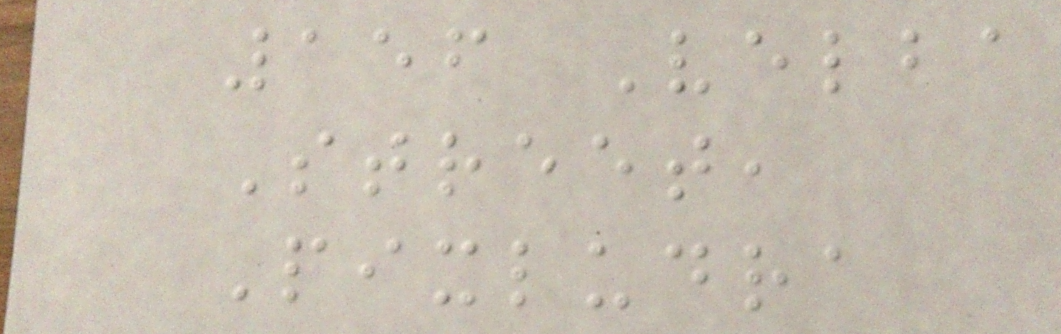156 Velba
Street,
Pixludra
